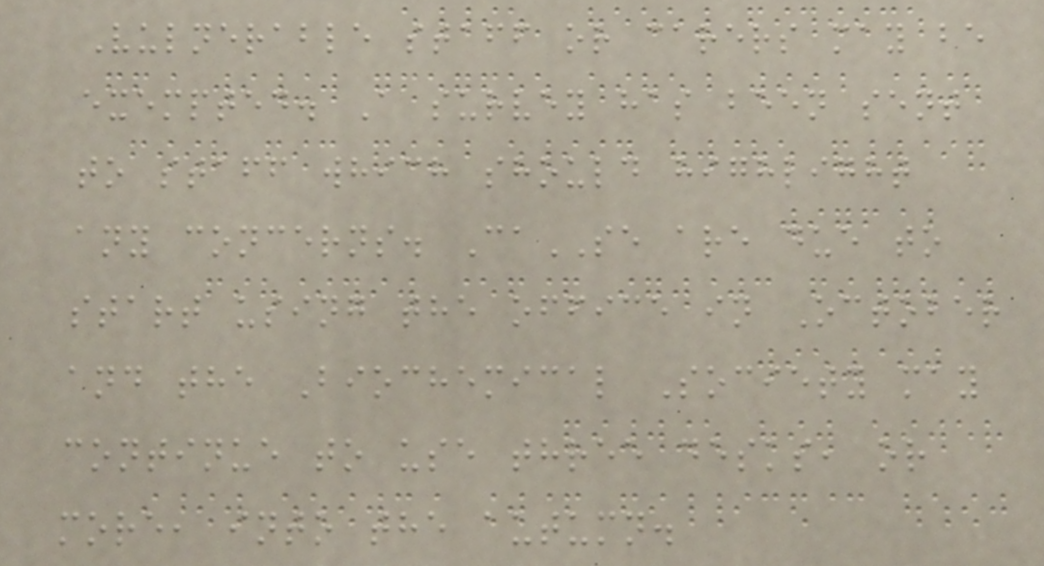Vulnerable staff or carers may be
exempted. A survey has been sent
to staff which should highlight
any concerns. CaSE are due to
start using the office in October
and the Biochemical Society may
continue to use three desks, or
more, into the autumn.
